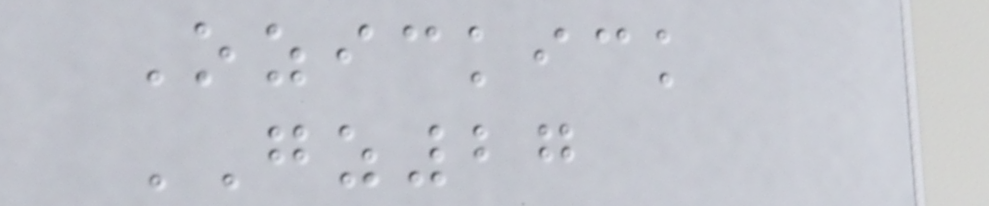Ozickick
GZ27
